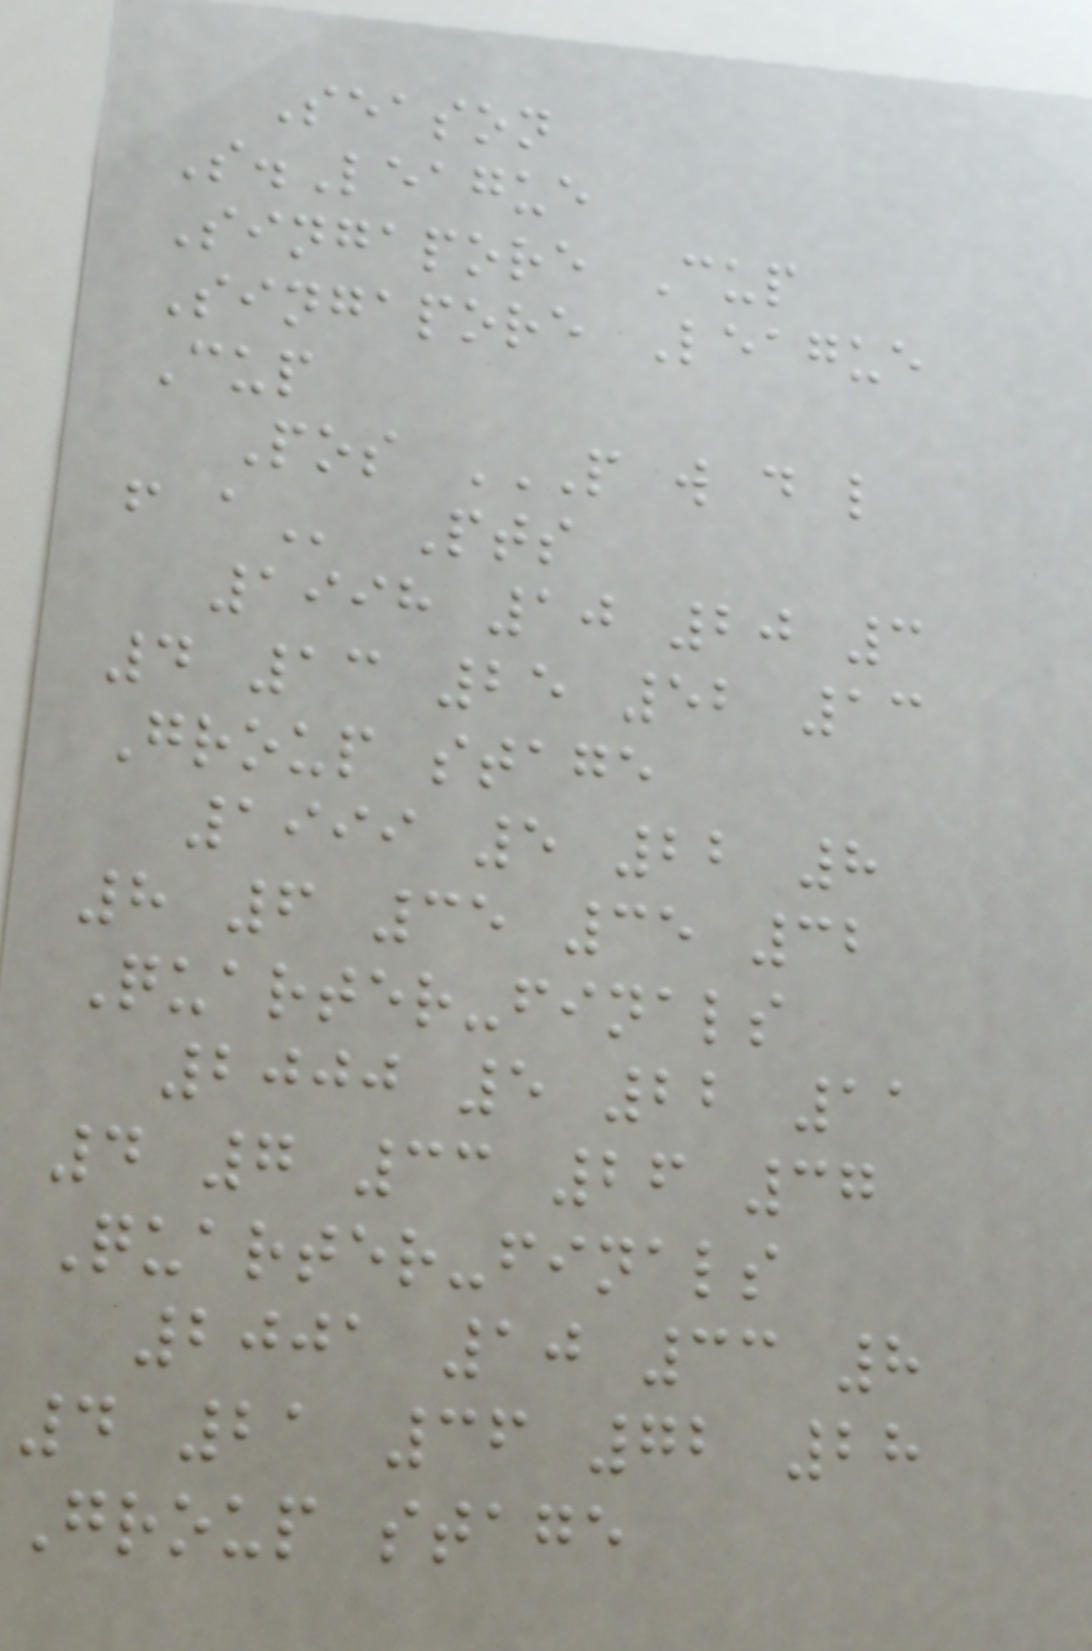Season
S.League
Singapore Cup
Singapore League
Cup
Pos P W D L
F A Pts
1998 10 20 3
4 13 25 52 13
Group stage
1999 5 22 8
8 6 35 35 32
Quarter-finals
2000 5 22 11
4 7 33 26 37
Quarter-finals
2001 10 33 8
4 21 36 72 28
Group stage
